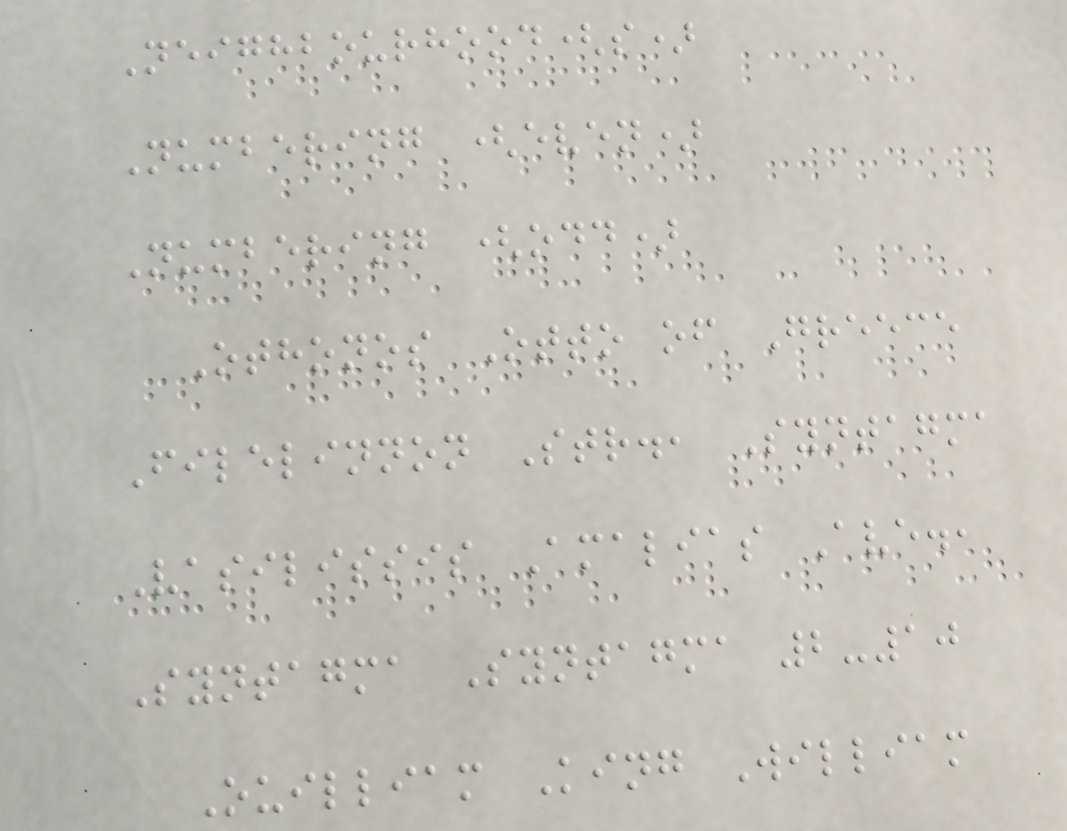Neighbourhood(s)
Numbering (even)
Numbering (odd)
Othonos Otto of Greece
Filelinnon Str., Syntagma
Vasilissis Amalias Ave.,
Syntagma Syntagma 2-10
Ouilliam King William
